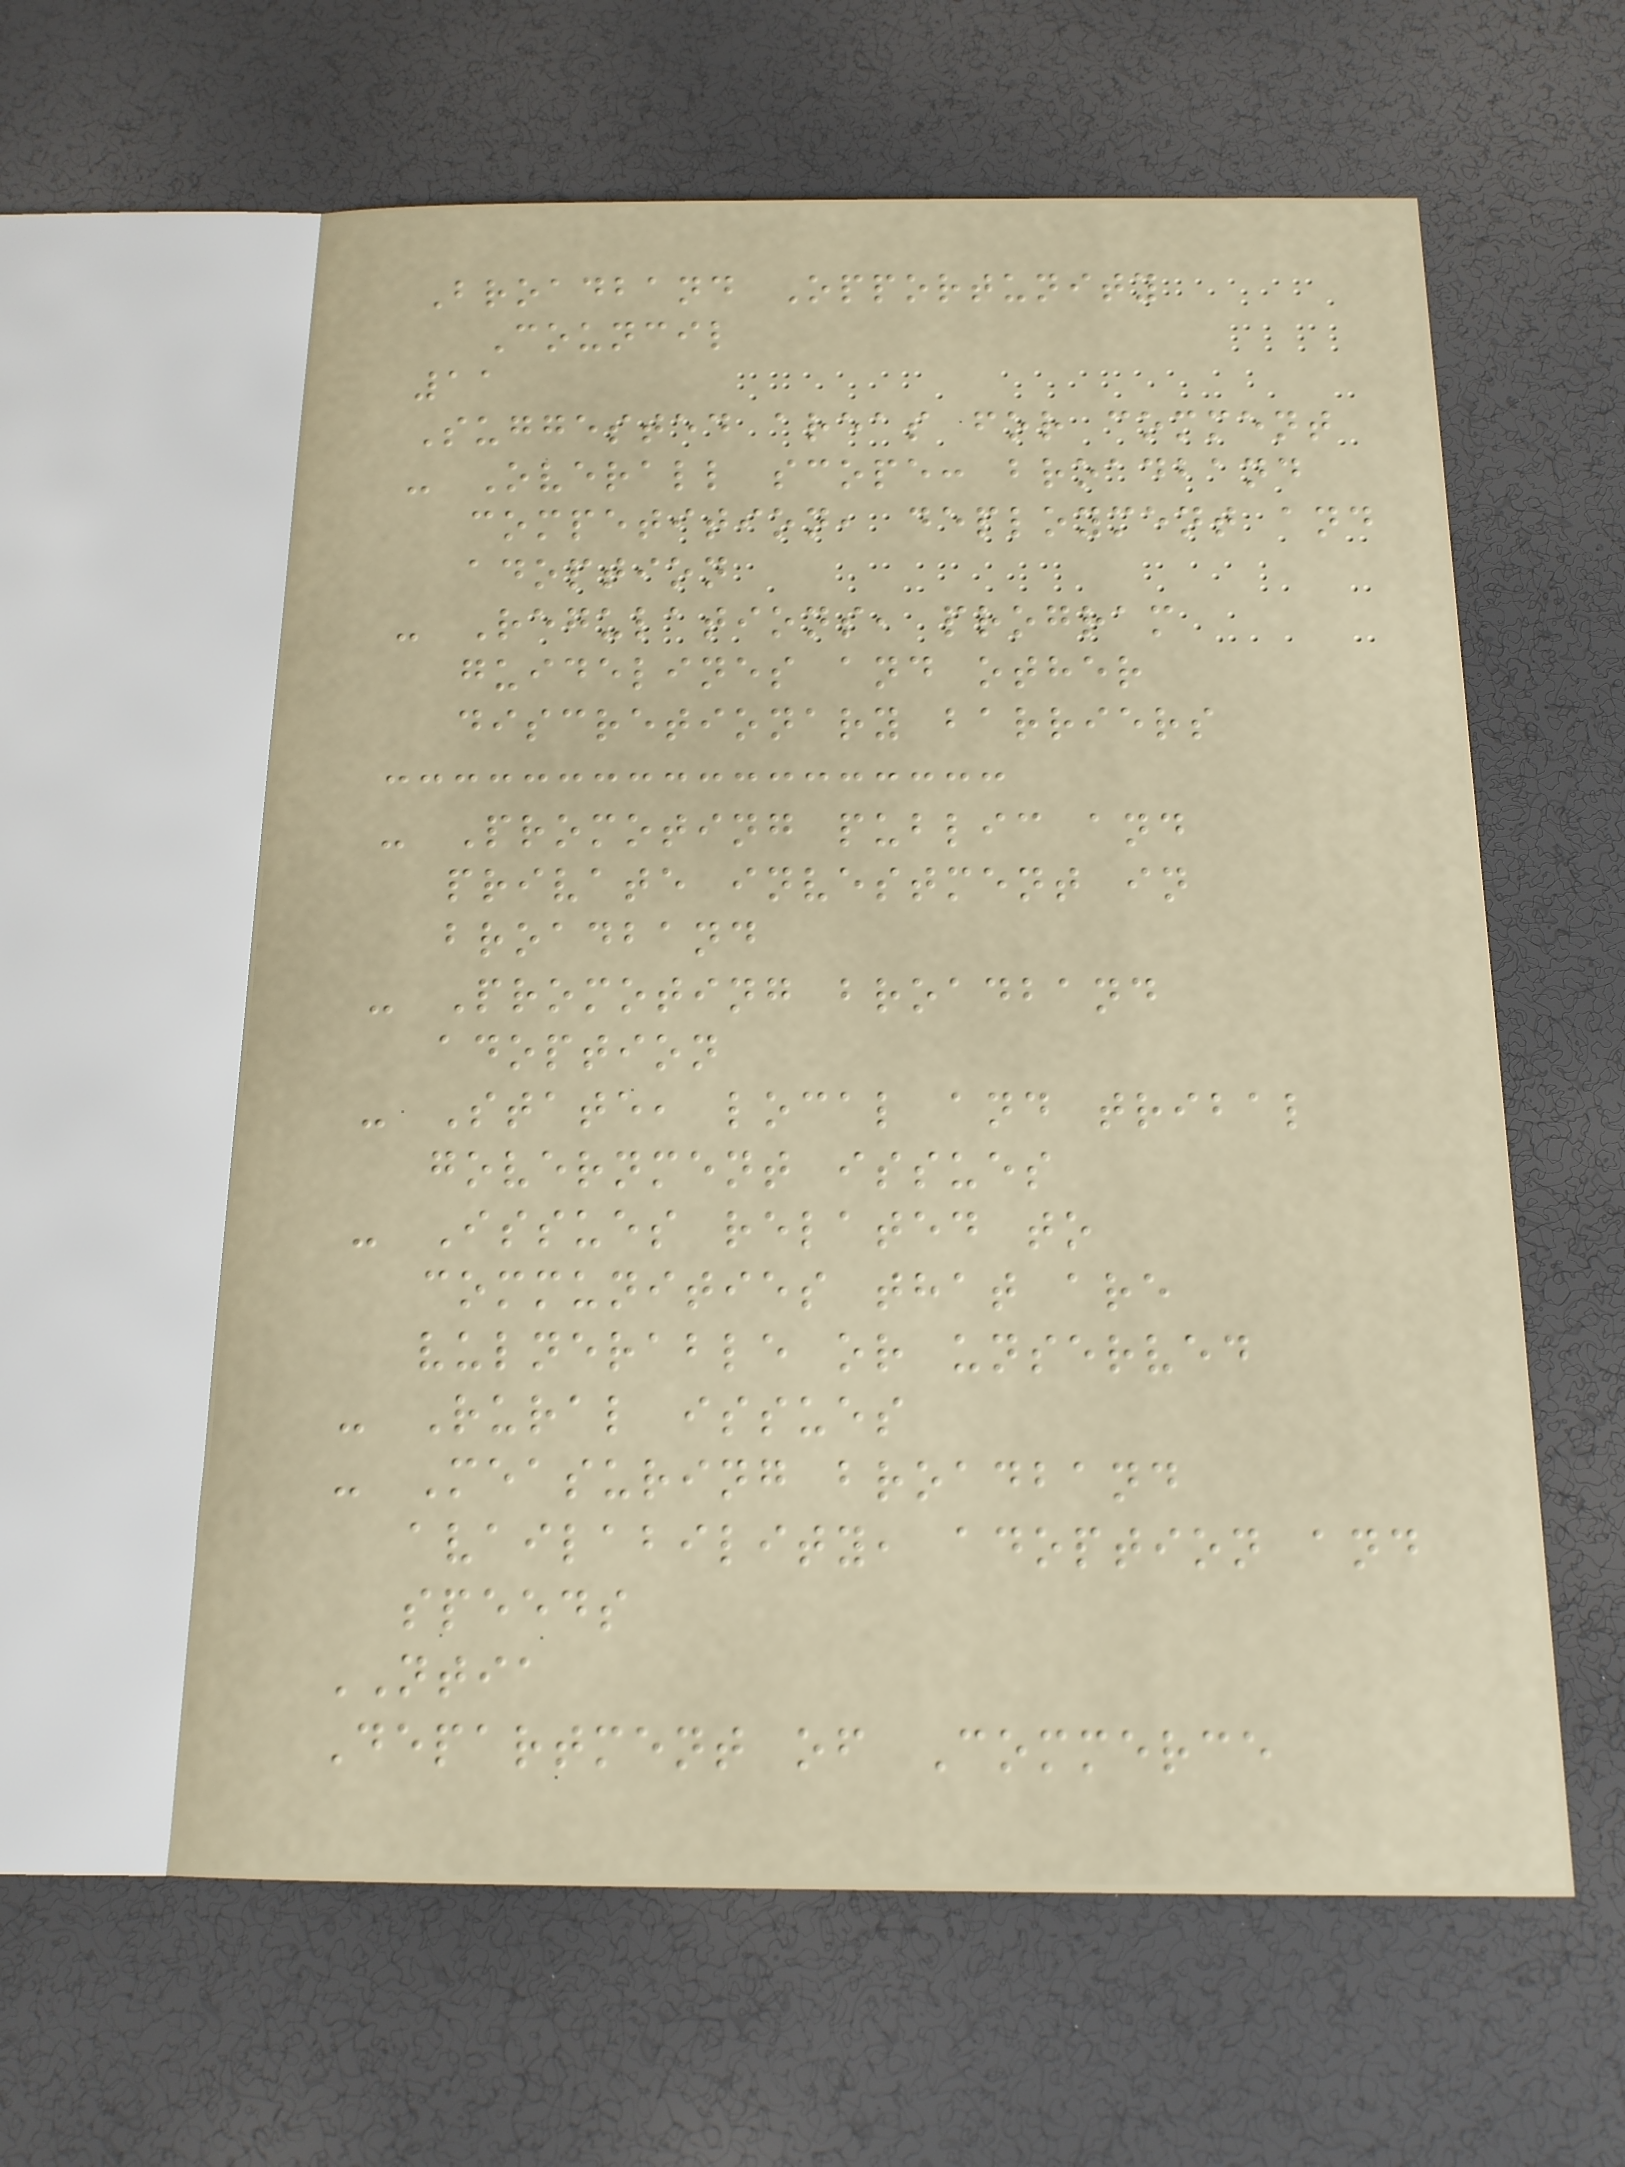Broadband Opportunity
Council
11
Suggested areas for comment
- Overall scope: broadband
competition, deployment and
adoption
- Regulations, program
guidelines and other
discretionary barriers
- Promoting public and
private investment in
broadband
- Promoting broadband
adoption
- State, local and tribal
government issues
- Issues related to
communities that are
vulnerable or unserved
- Rural issues
- Measuring broadband
availability, adoption and
speeds
NTIA
Department of Commerce
